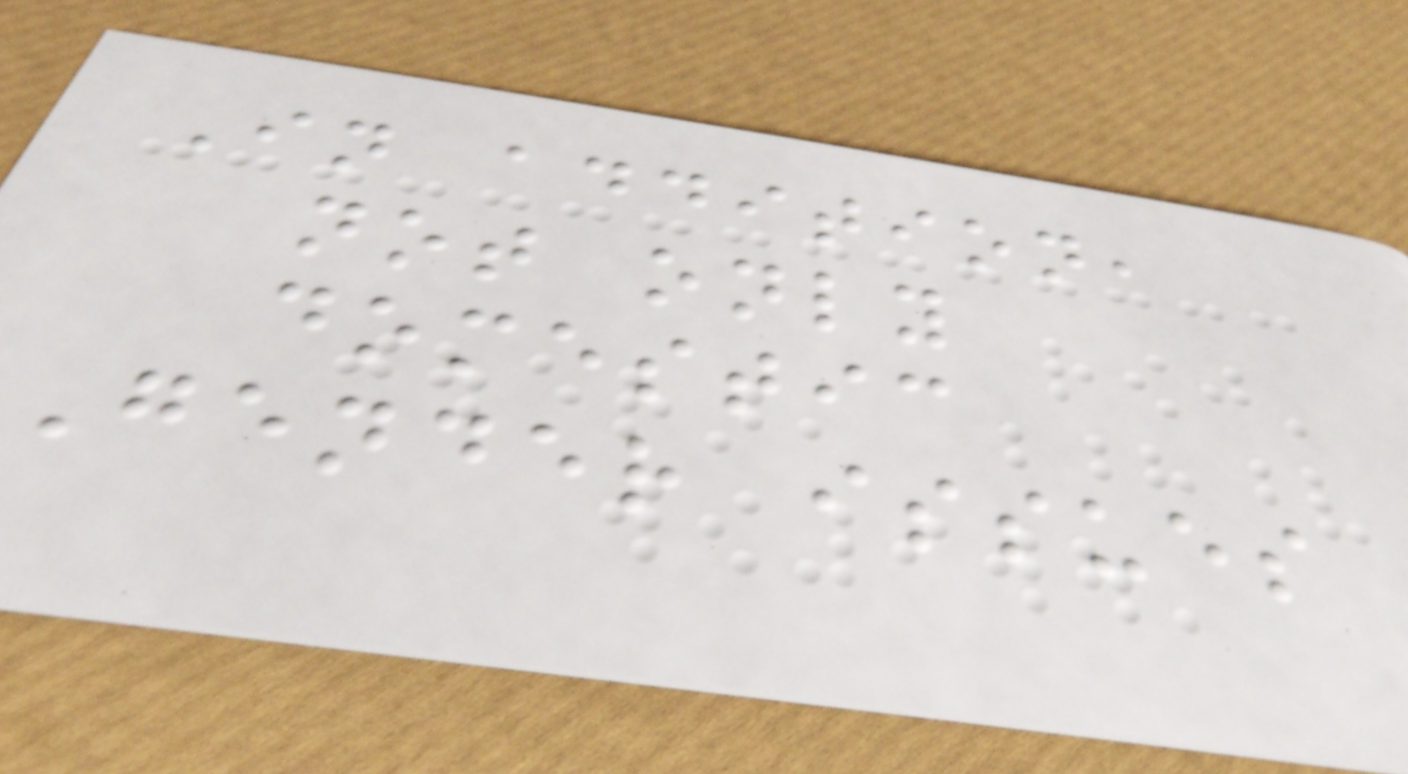In addition,
not only
domestic
Gender issues
